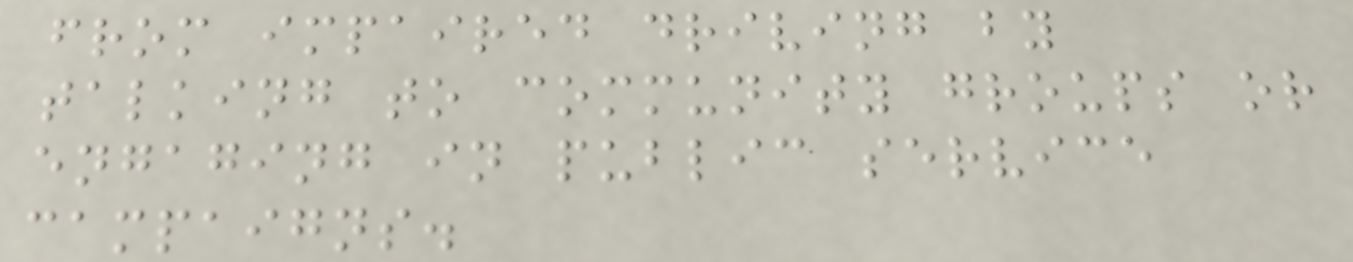from impaired driving by
talking to community groups or
engaging in public service
campaigns.
